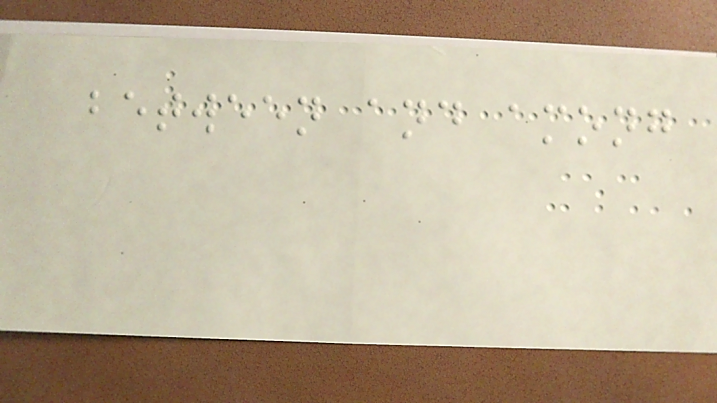between and among
